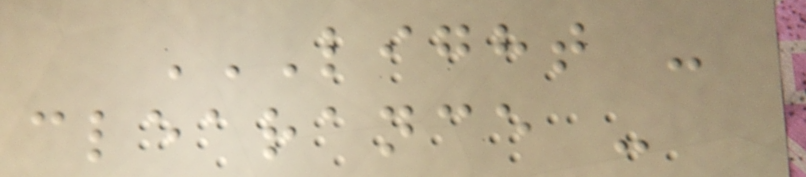LIGHT -
CLEARANCE -
